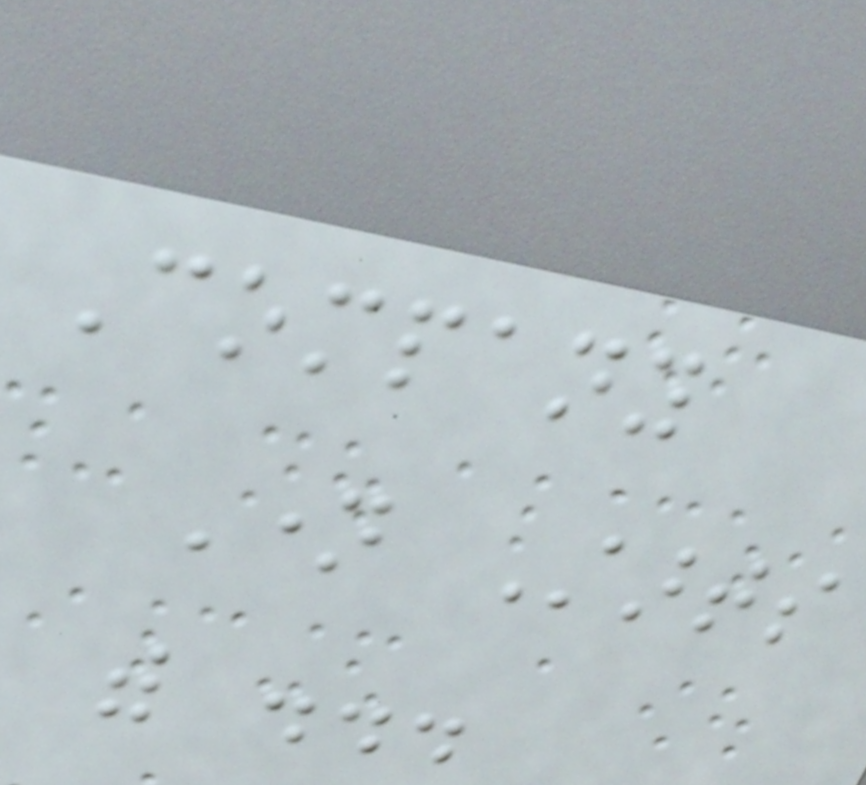Company
Name Starts
with ...
